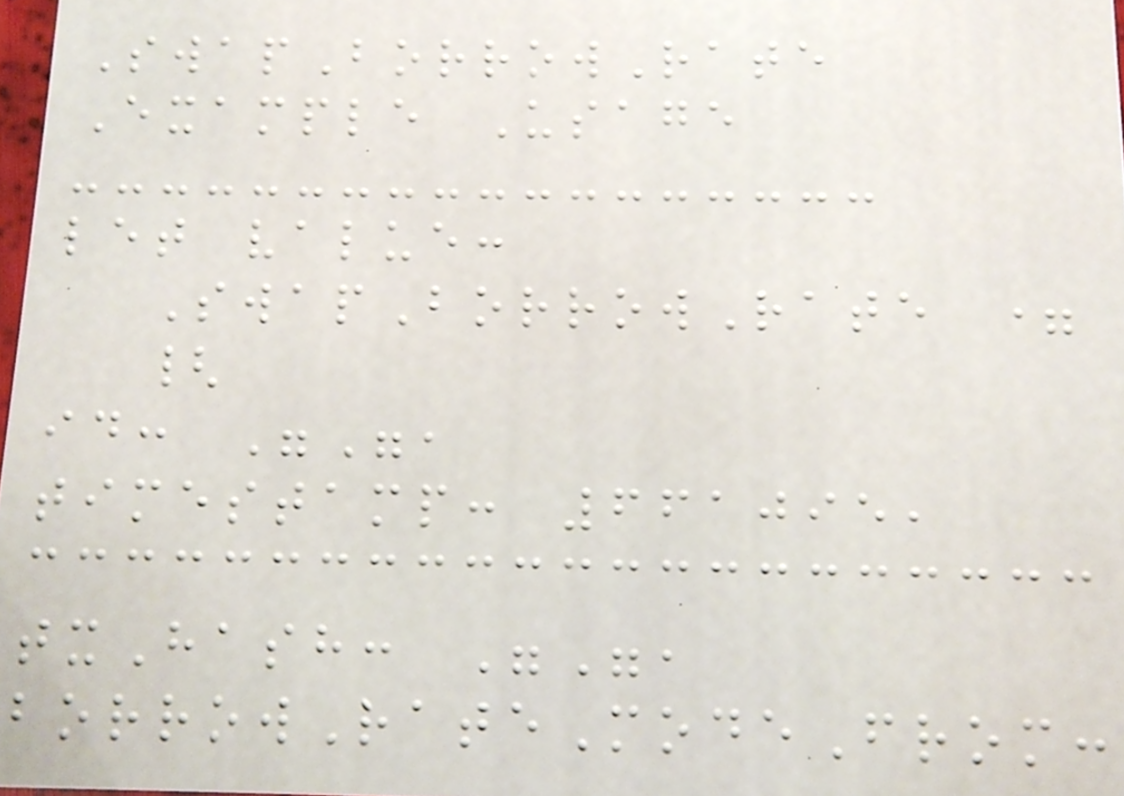SwapBorrowRate
Example Usage
let value:
SwapBorrowRate =
{
id: "",
timestamp: 661095,
txHash: "",
borrowRateModeFrom:
